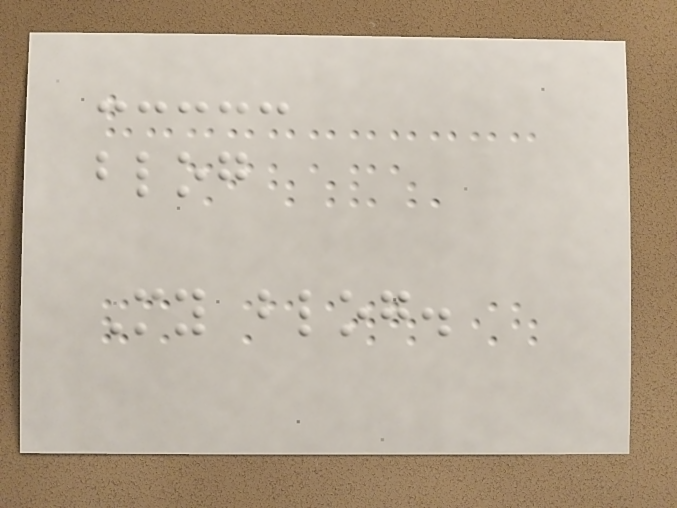blog
My blog.
